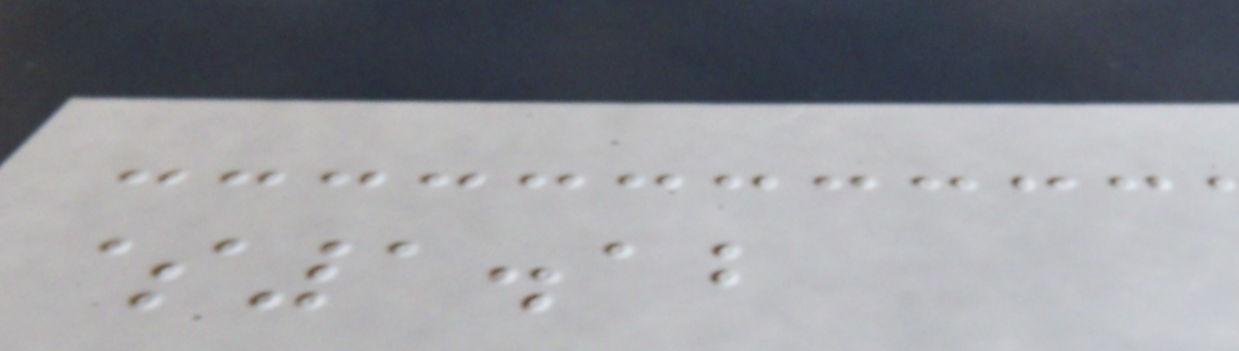$1.12
